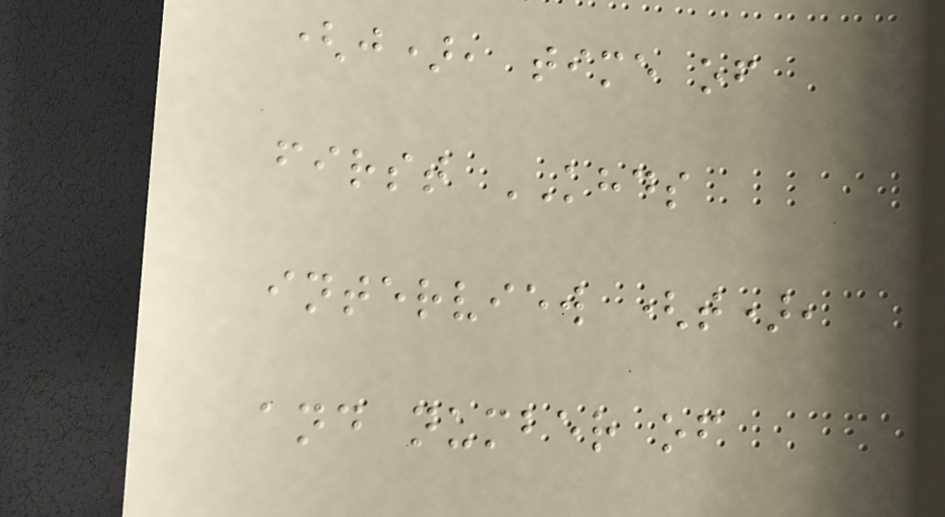(j), time of
first KHDS
interview (t),
and number of
